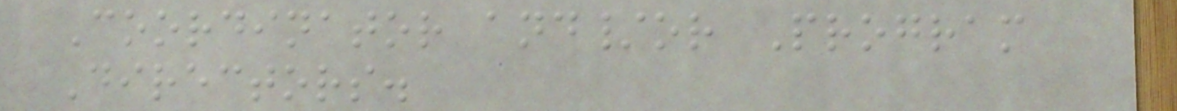Coordinator and/or Program
Directors.
